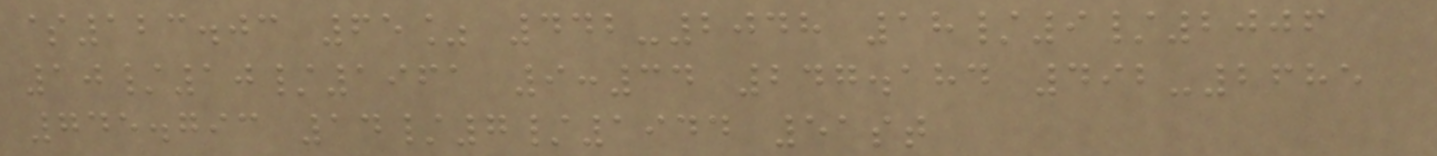$123.03 65% 442-2048 18/9/2006
10/10/1961 9:34 247.184 492-2685
745.793 14/7/1944 51st
